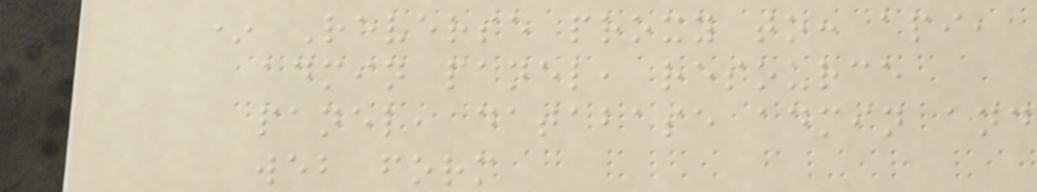* Reverse proxy to: api,
admin panel, resource
panel, database admin and
web form
